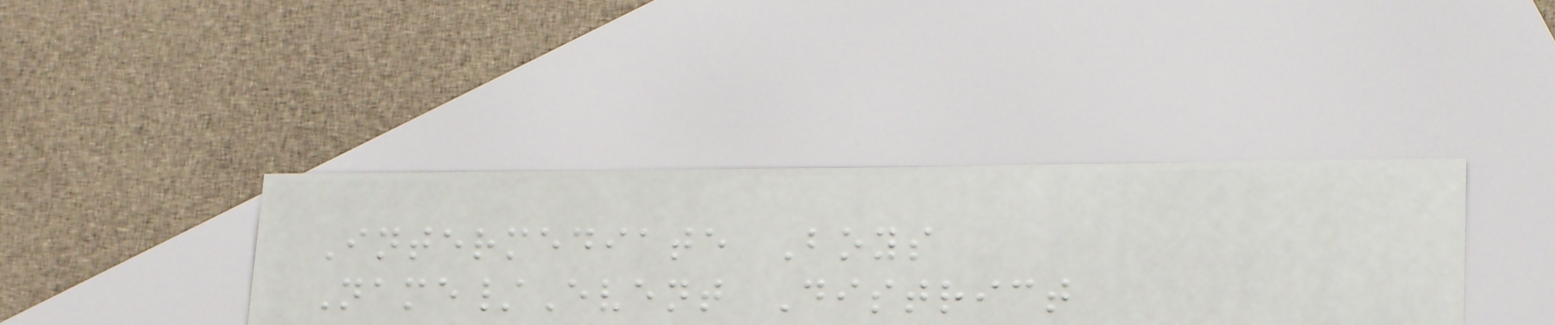Intermediate Boys
Name/Event District
